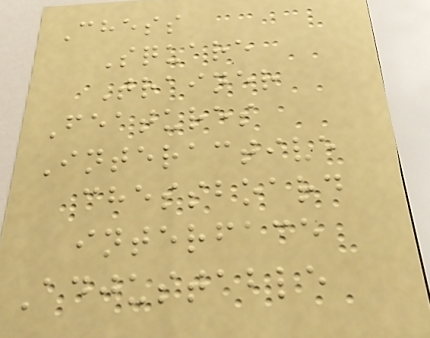Chess
Square
Trainer
Features
Interactive
chessboard
interface
Adjustable
